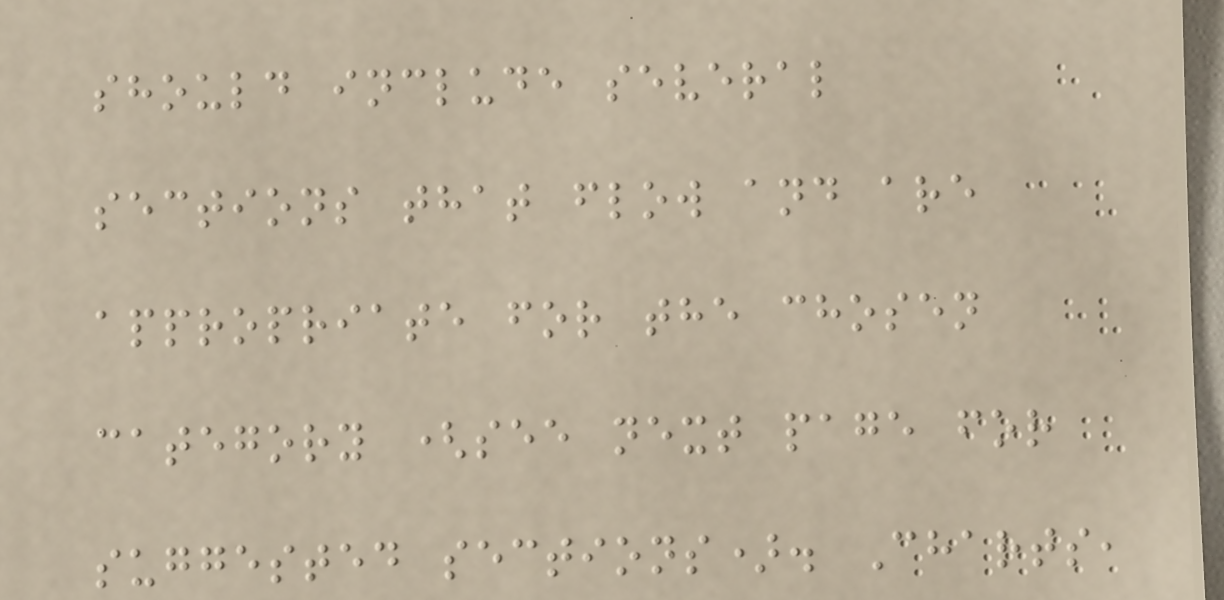should include several
sections that flow and are
appropriate for the chosen
category (see next page for
suggested sections). Charts,
